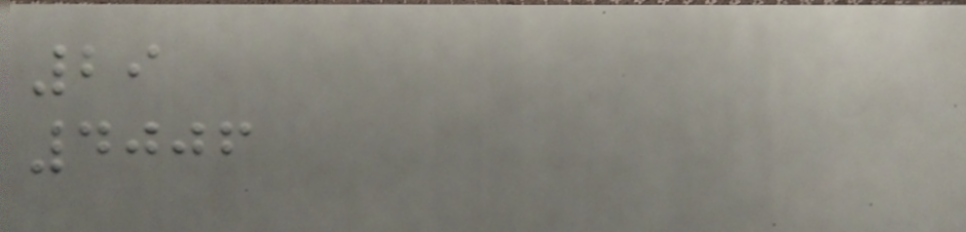29
4006
